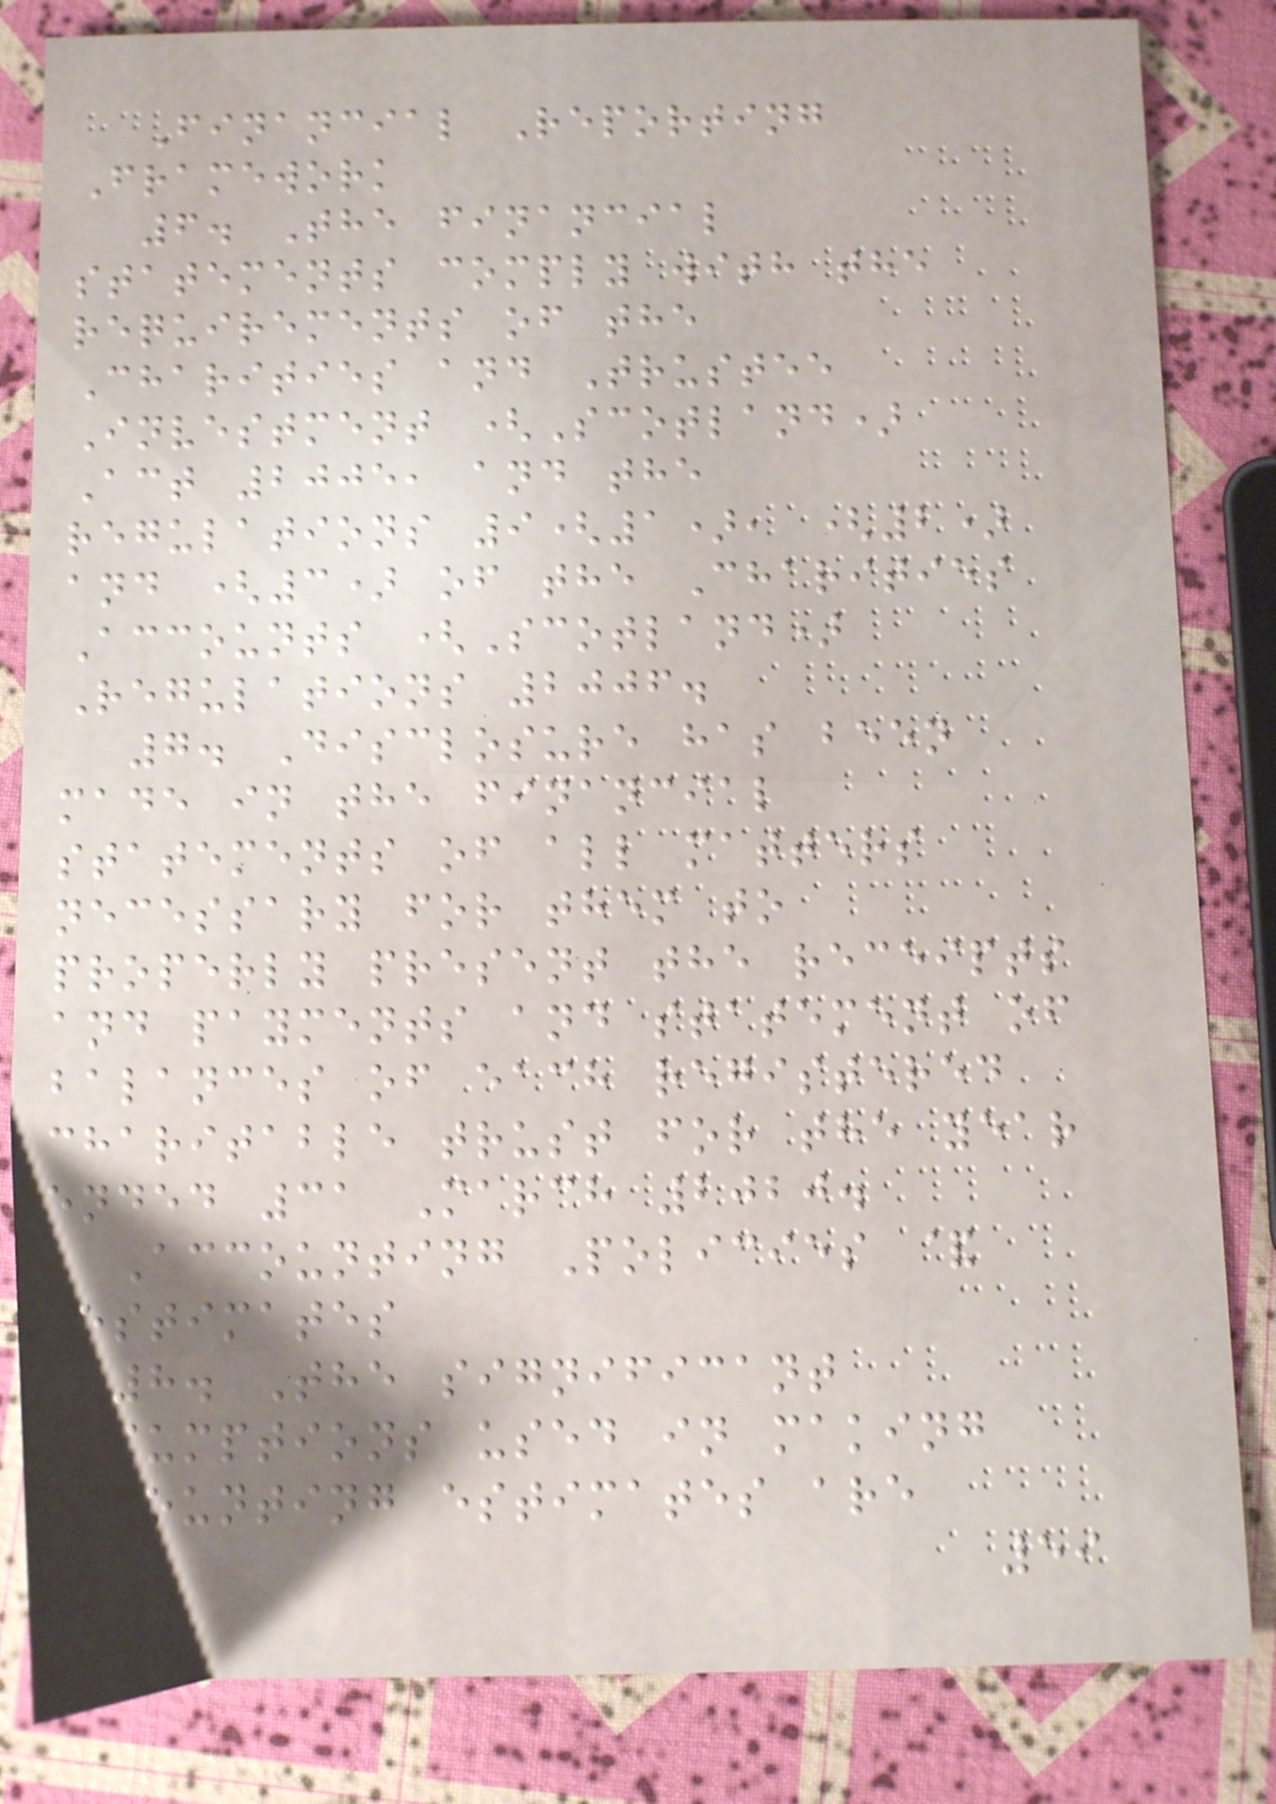Financial Reporting
Framework
6. The financial
statements comply with the
requirements of the
Charities and Trustee
Investment (Scotland)
Act 2005, and the
regulations 9(1), (2)
and (3) of the Charities
Accounts (Scotland)
Regulations 2006.
7. Disclosure has been
made in the financial
statements of all matters
necessary for them to
properly present the receipts
and payments and statement of
balances of each registered
charitable trust for the year
ended 31 March 2020.
Accounting Policies &
Estimates
8. The significant
assumptions used in making
accounting estimates are
59
